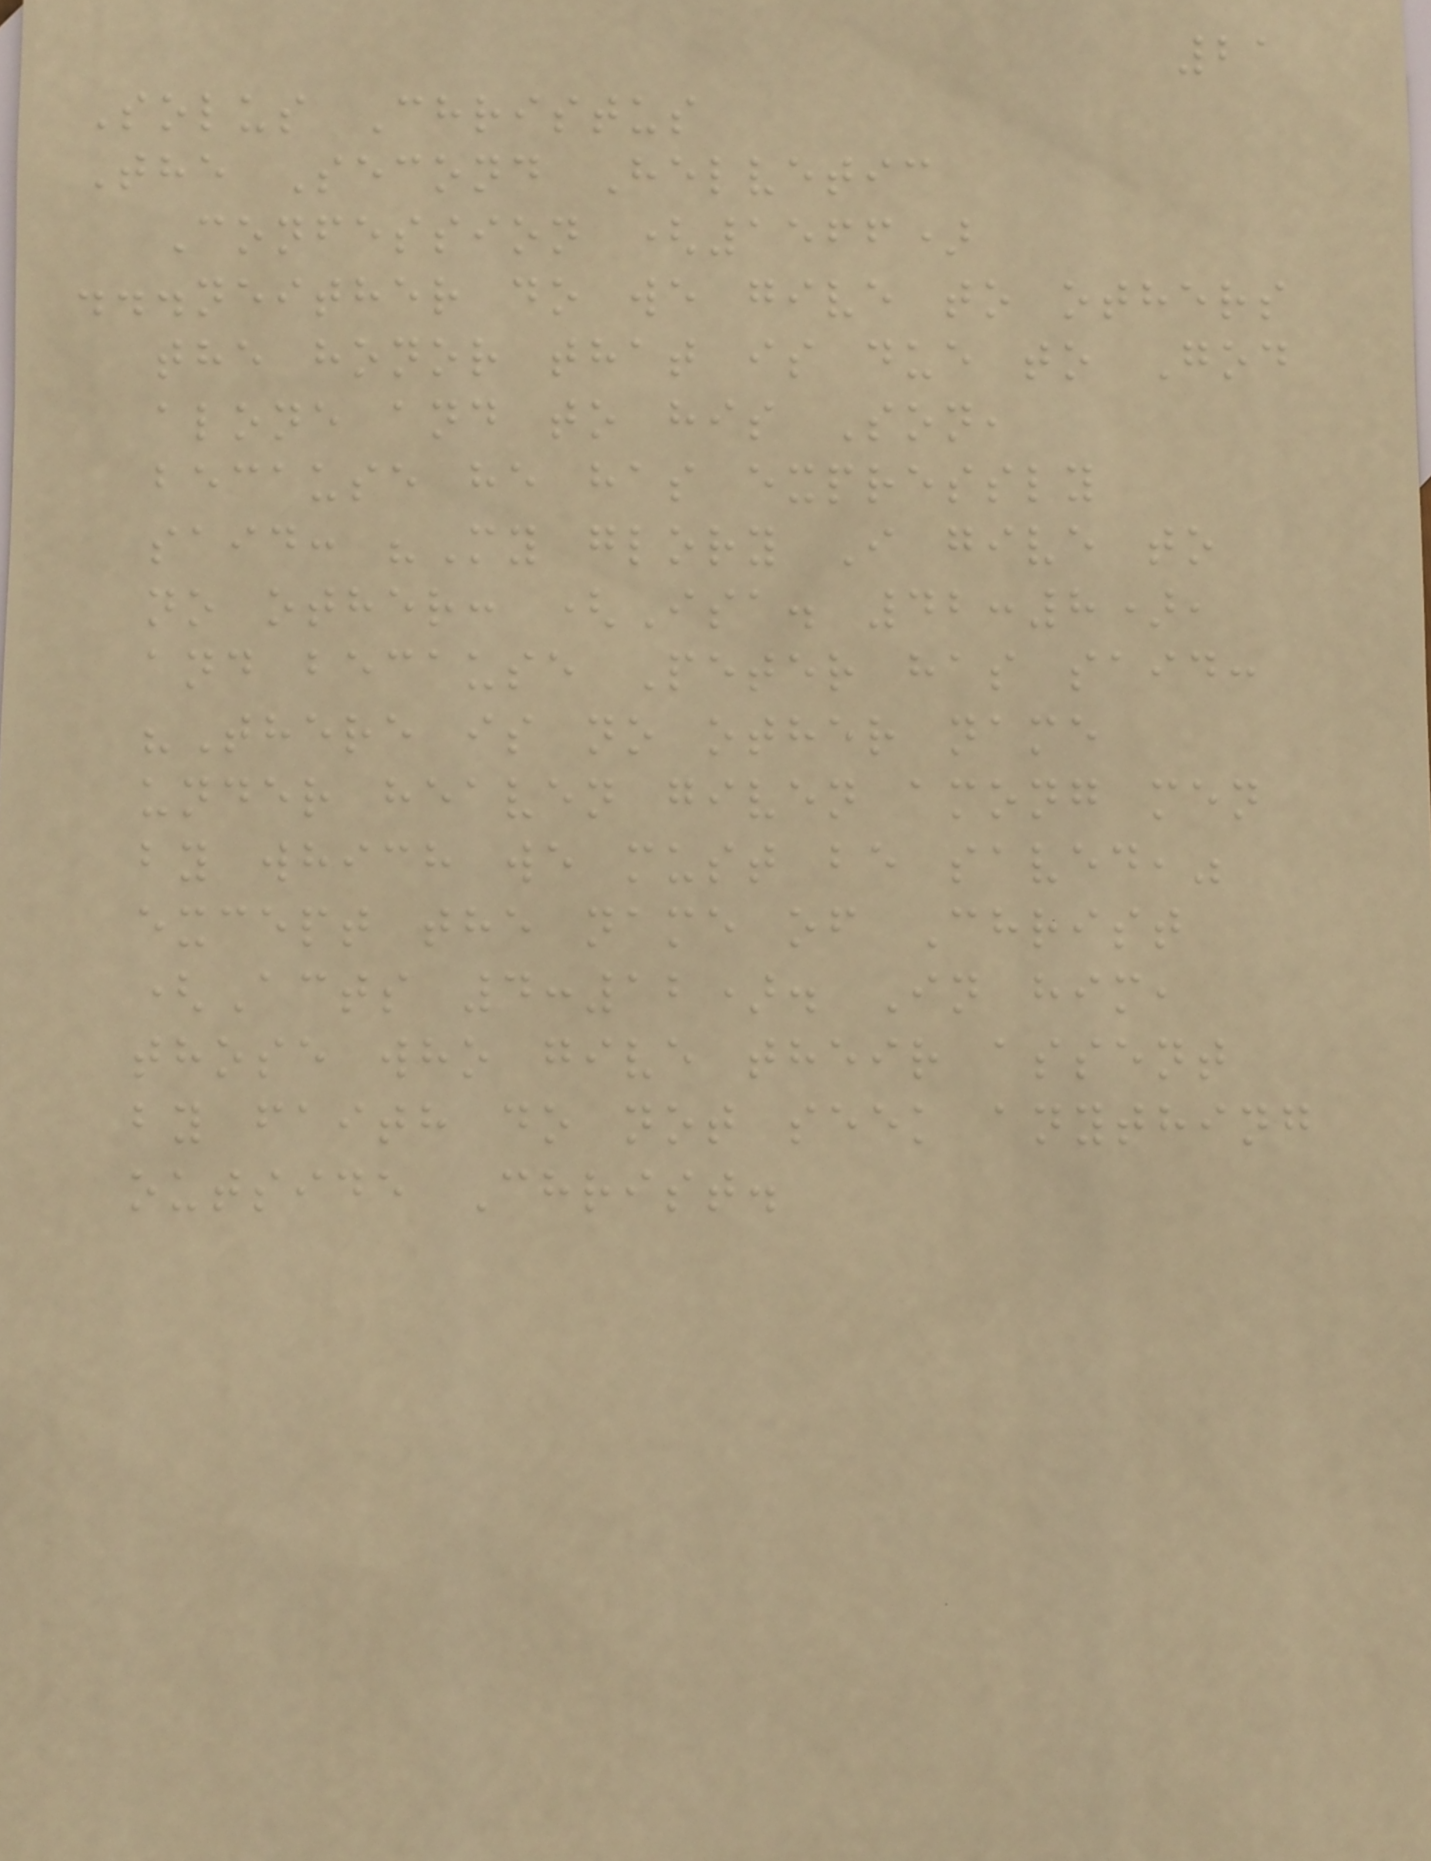21
Solus Christus
The Second Helvetic
Confession (1566)
...neither do we give to others
the honor that is due to God
alone and to his Son,
because he has expressly
said: "My glory I give to
no other: (Isa. 42:8),
and because Peter has said:
"There is no other name
under heaven given among men
by which we must be saved,"
except the name of Christ
(Acts 4:12). In him,
those who give their assent
by faith do not seek anything
outside Christ.
